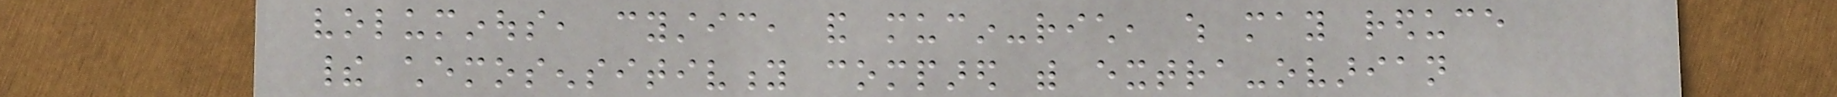voluminous, cystic, and mucin-rich, which may reduce
their chemosensitivity compared with extra-ovarian
